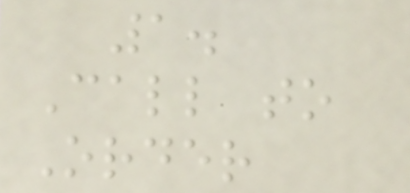1.
Call to
Order
